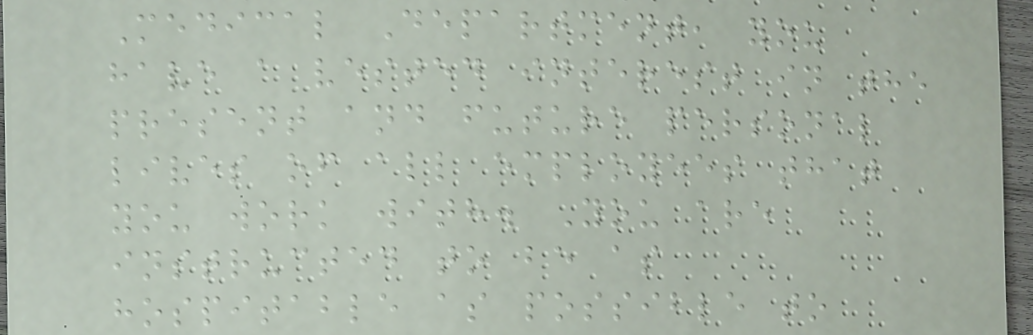Medical Department, you
have a vested interest in the
present and future personal
lives of all employees that
you work with. You are
instructed to be as
hospitable as possible to
